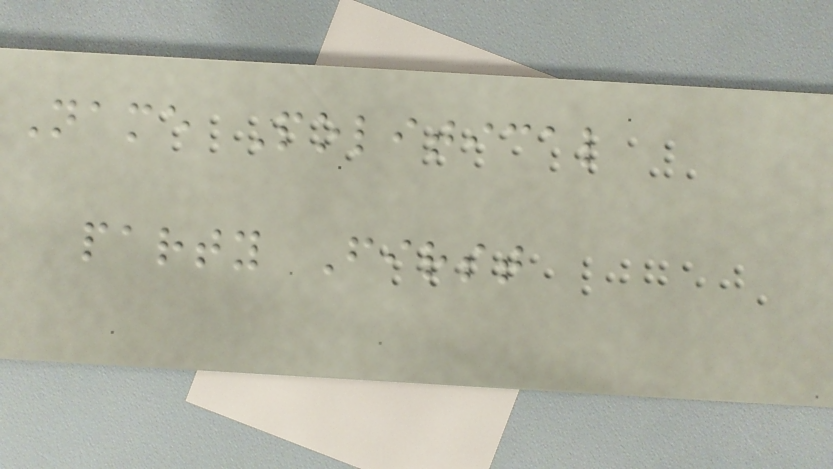Name Political
party First
